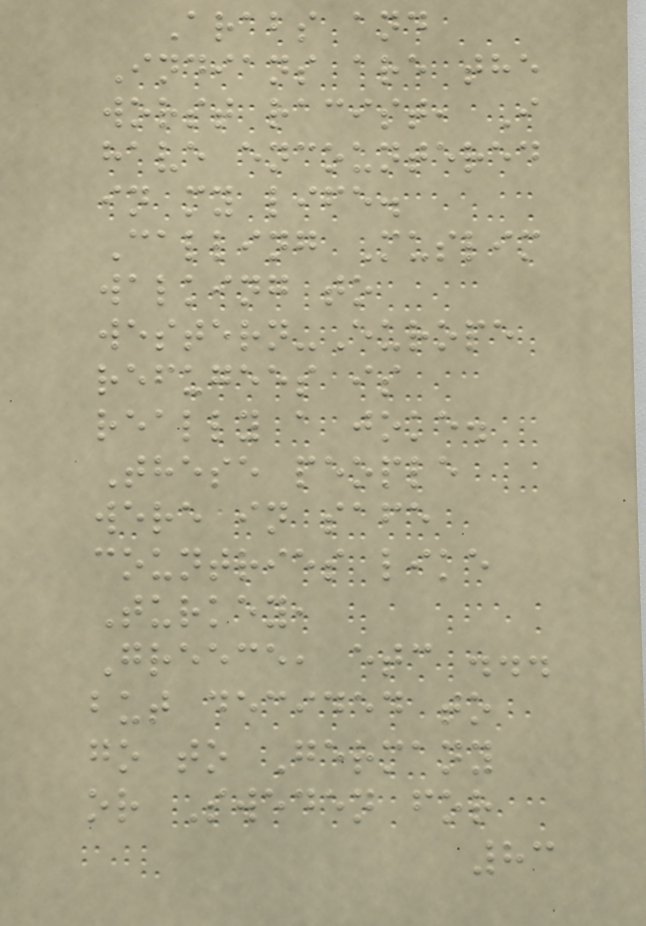Arabs and
Indians are the
worst racist, I
have encountered
in my life.
Calling Muslim
walking to
western-Europe
refugees is
really a joke.
These people
were in safe
countries like
Turkey,
Greece, etc ...
but decided to
go to Germany
or Sweden for
83
